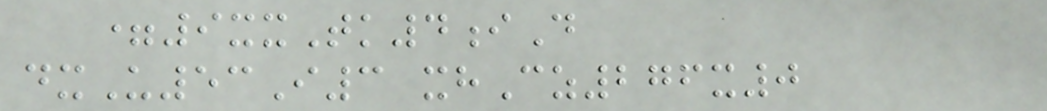=9xxTk4iD
dxU53I3 xhCz276x0
